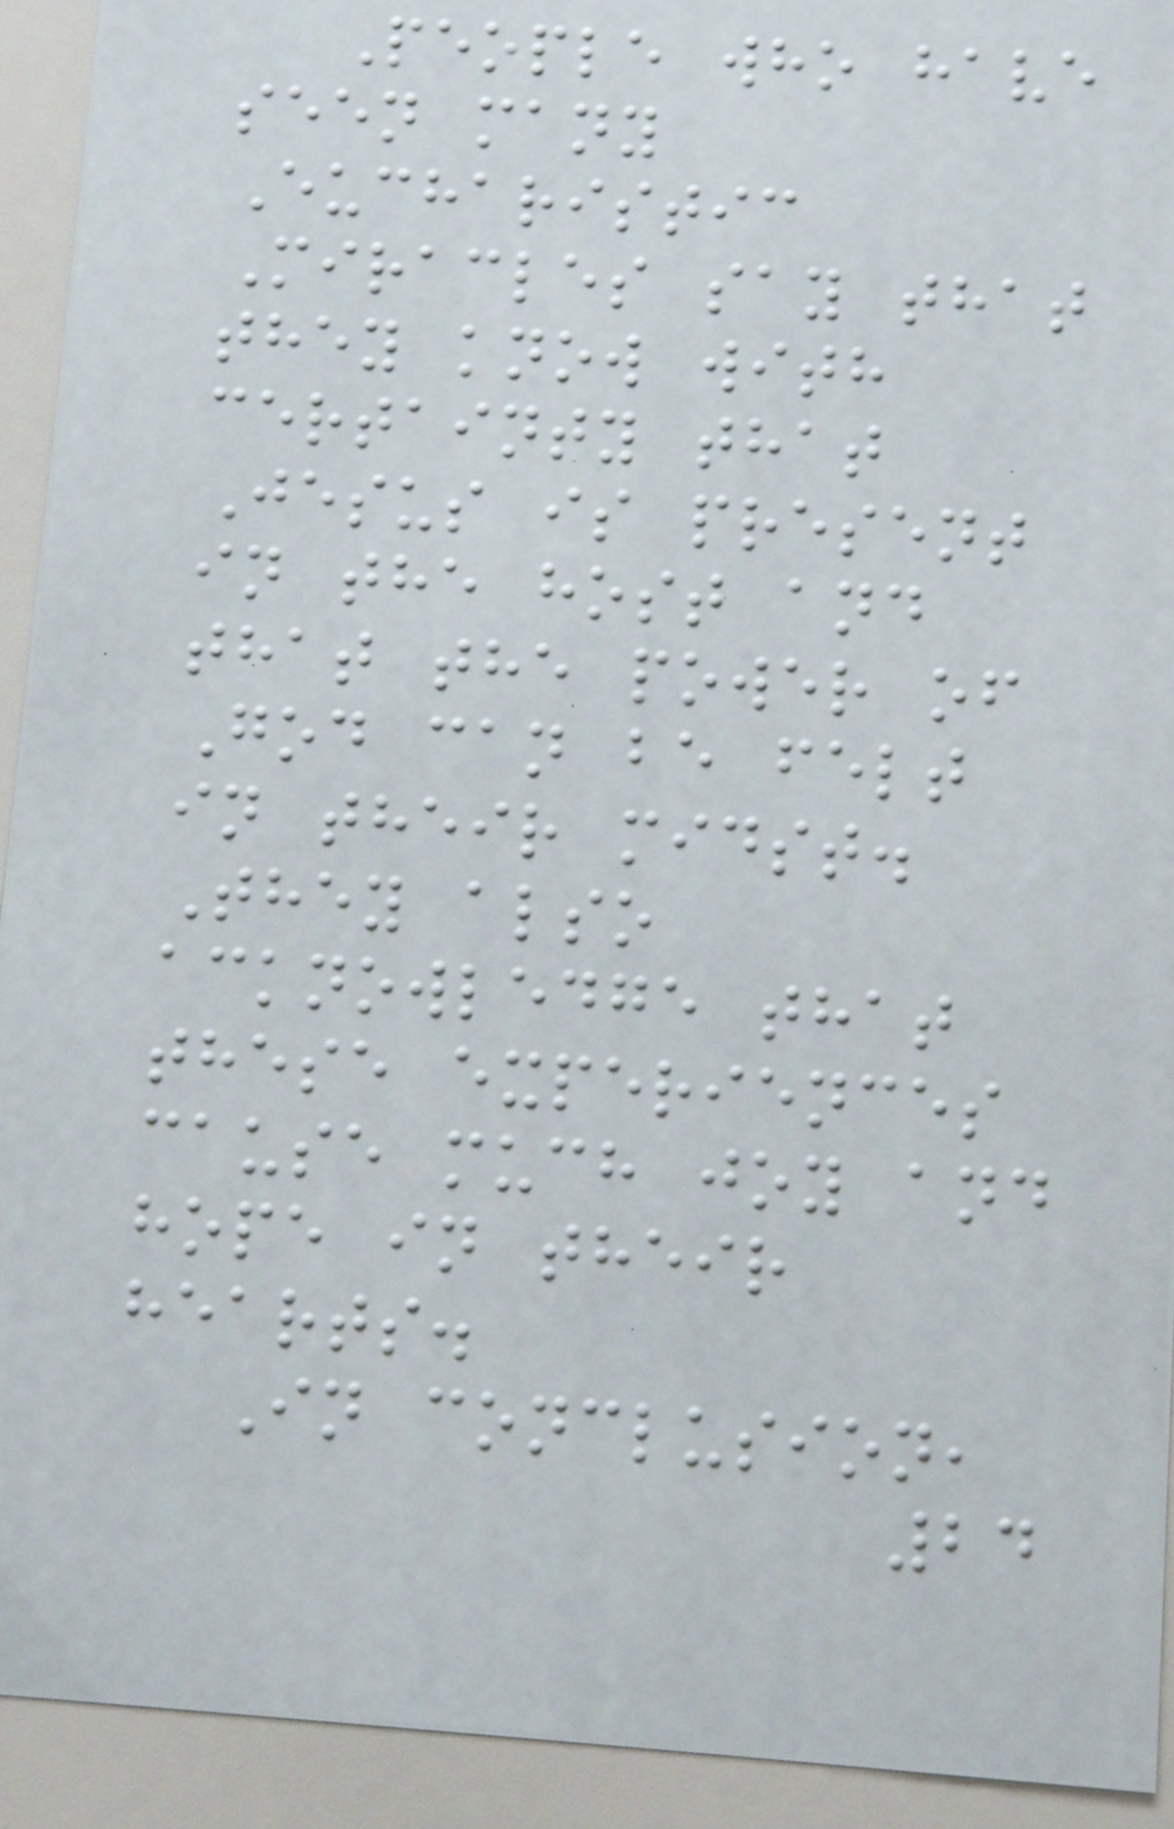People who have
seen many
Eucharistic
Miracles say that
they know with
certainty that
Jesus is present
in the host and
that the power of
God can be felt
in their midst.
They also
acknowledge that
these experiences
cause much joy and
hope in their
hearts.
In conclusion,
24
